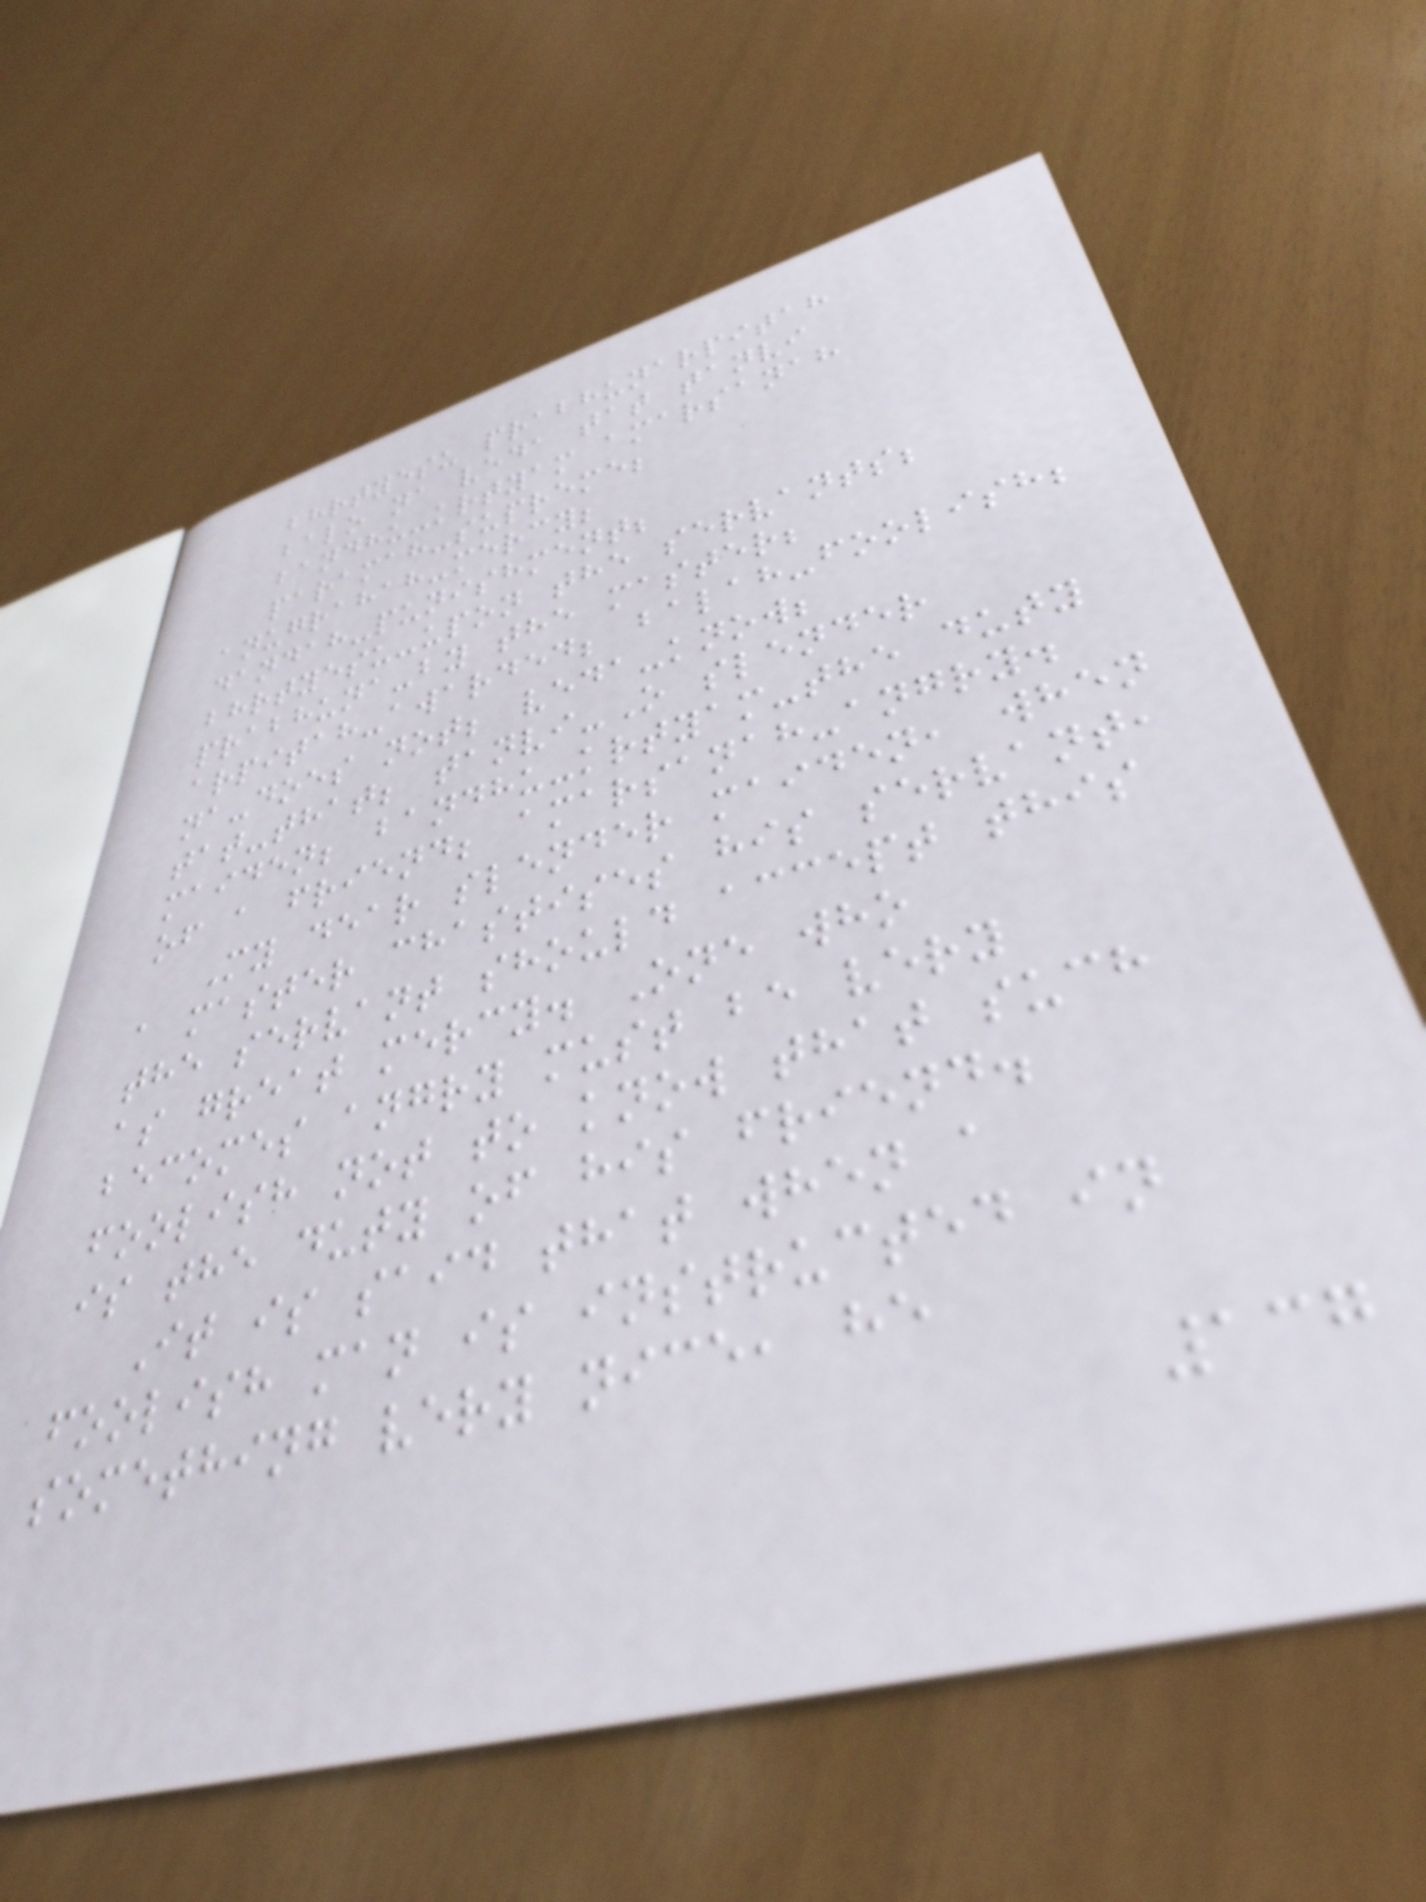bhrtyesu prabhunarpitah
balo na veda tat tanvi
bandhu-krtyam amarsanah
paramah-supreme;
anugrahah-mercy;
dandah-punishment;
bhrtyesu-upon the servants;
prabhuna-by the master;
arpitah-awarded; balah-foolish;
na-does not; veda-know;
tat-that; tanvi-O slender
maiden; bandhu-krtyam-the duty
of a friend; amarsanah-angry.
My dear slender maiden, when
a master chastises his servant,
the servant should accept this
as great mercy. One who
becomes angry must be very
foolish not to know that such
is the duty of his friend.
It is said that when a
foolish man is instructed in
something very nice, he
137
